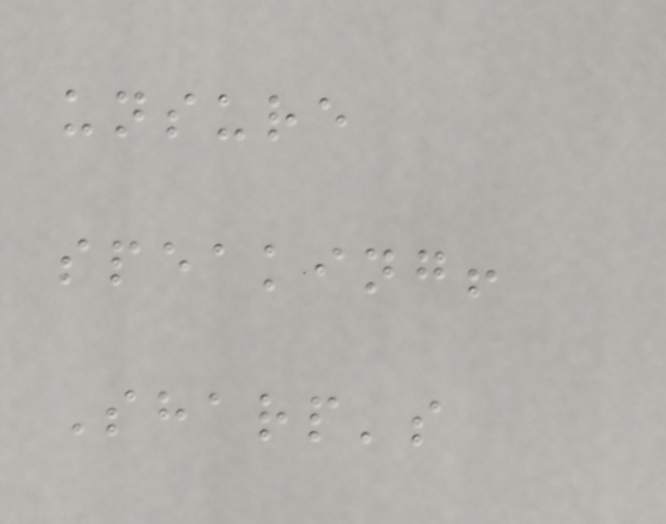unsure
speaking!
Sharp's
